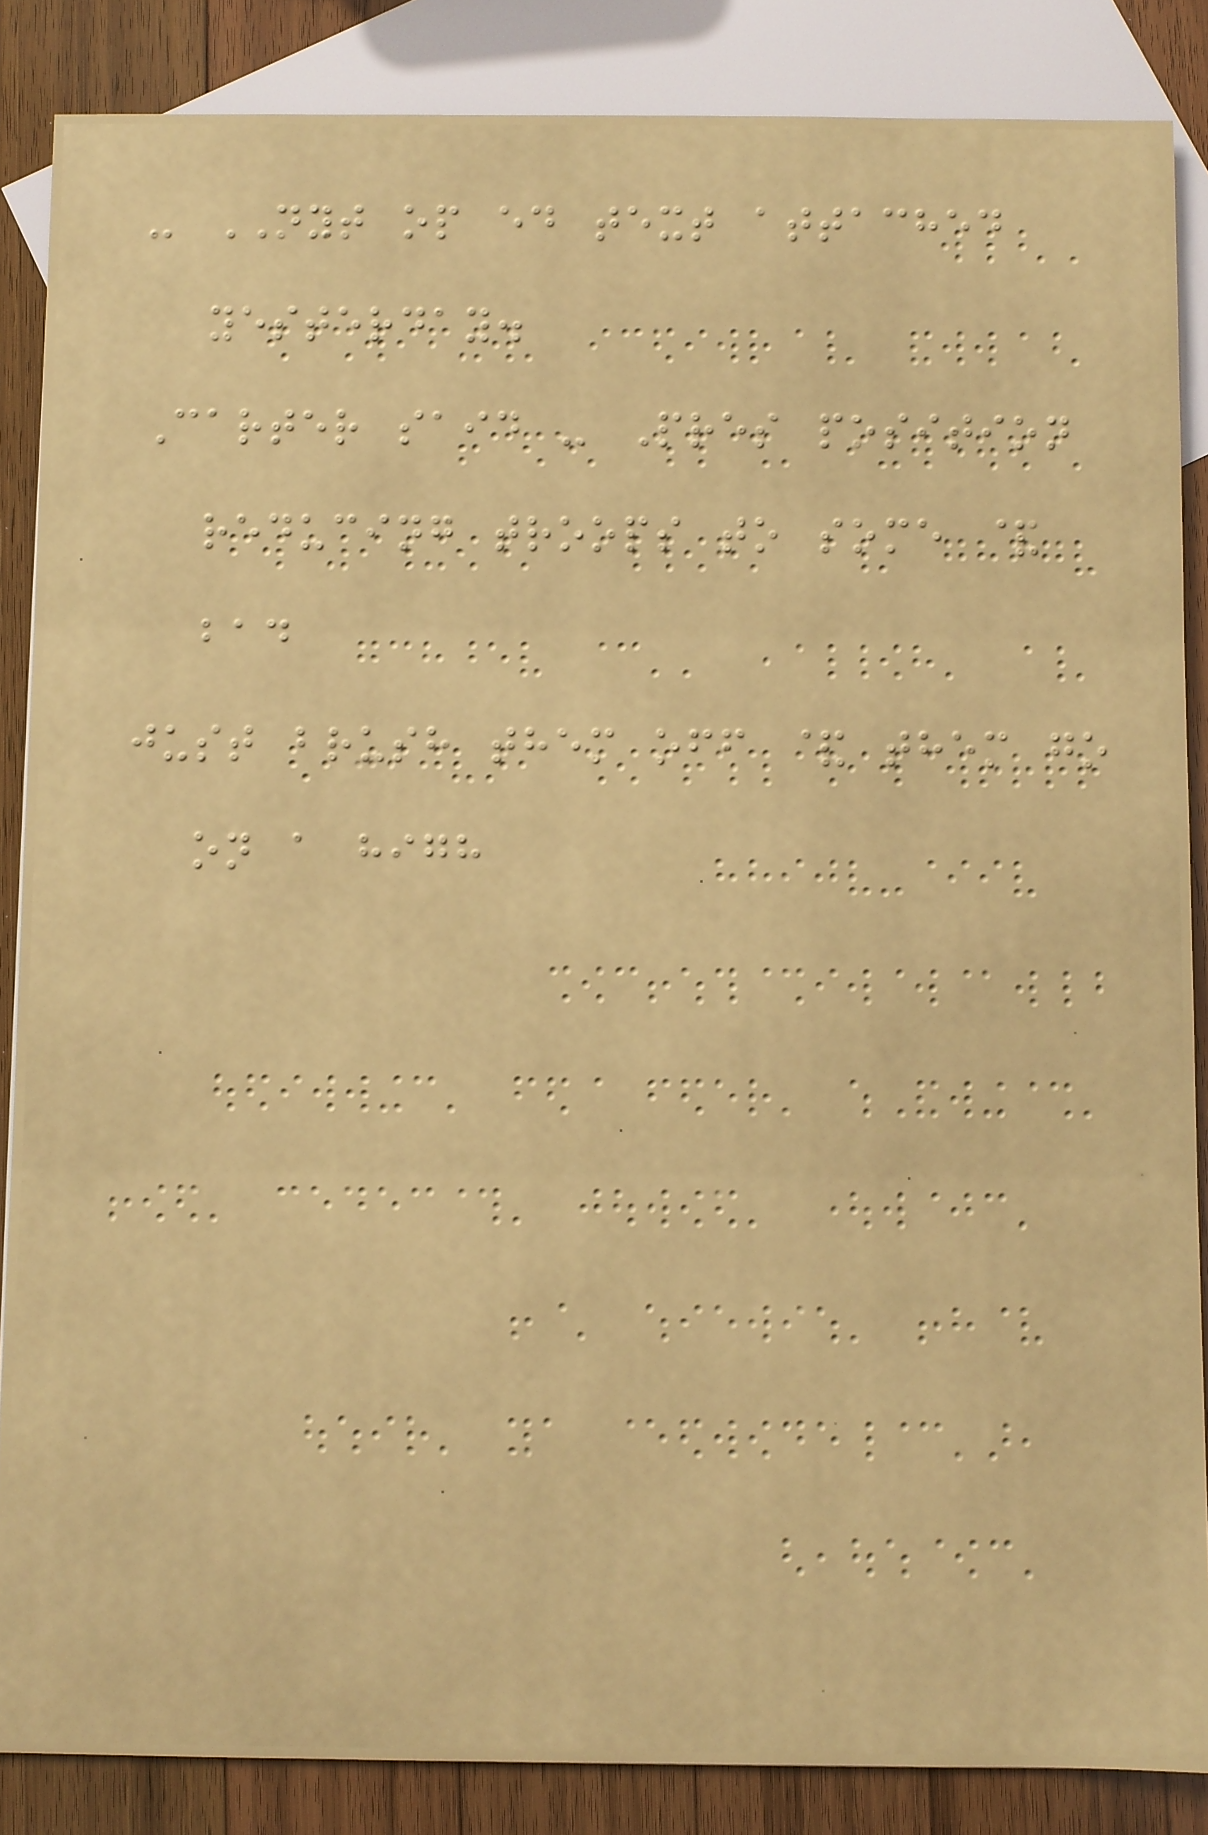- NYT op ed text attached
yesterday.
Carter said - Pres position
reducing troops to some &
bad
just brush them off & them go
on a high
